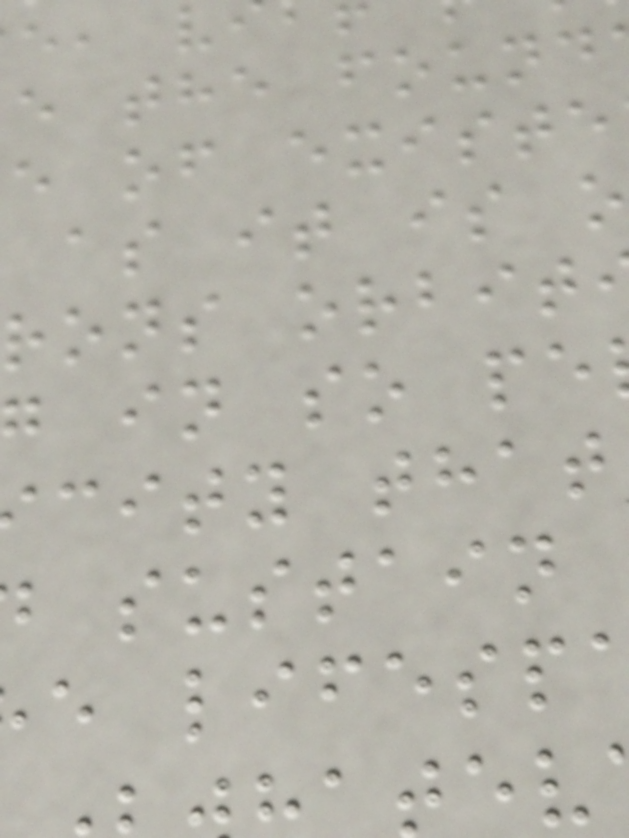e the found
e of existe
as it is o
rons orbit
in so pe
city that
sustain
e lifesp
